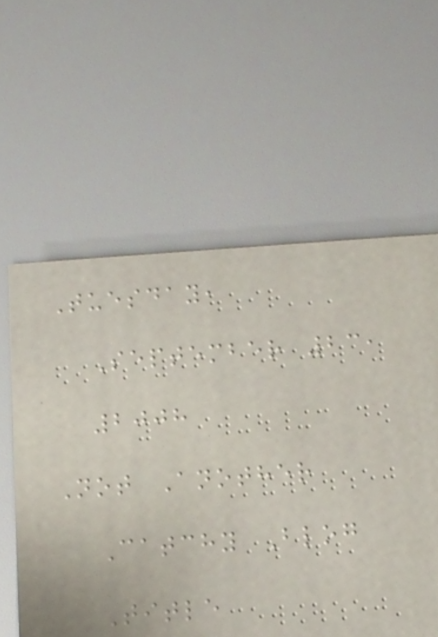Tuesday,
September 23,
2008
Not Another
Catchy Blog
Title
